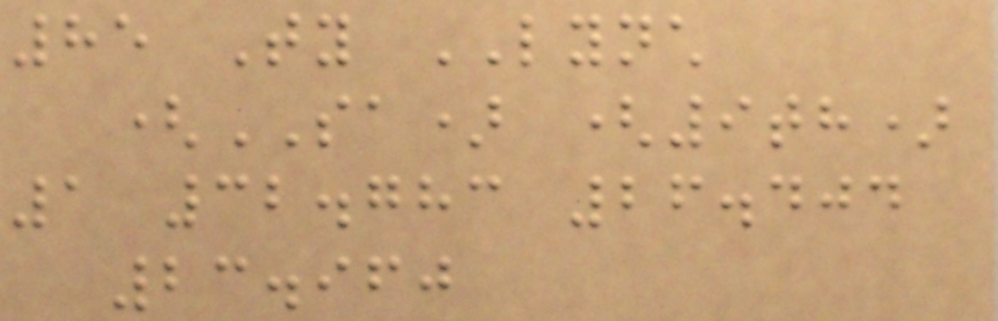85 Ty LYNCH
(SA) (9th)
1 32.783 26.404
23.960
